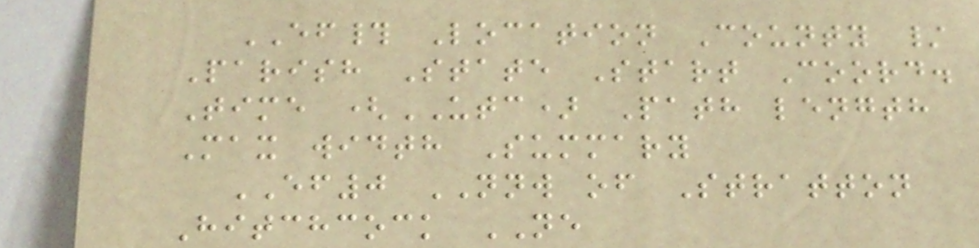EF# Location County /
Parish State Start Coord.
Time (UTC) Path length
Max width Summary
EF0 NNW of Stratton
Hitchcock NE
